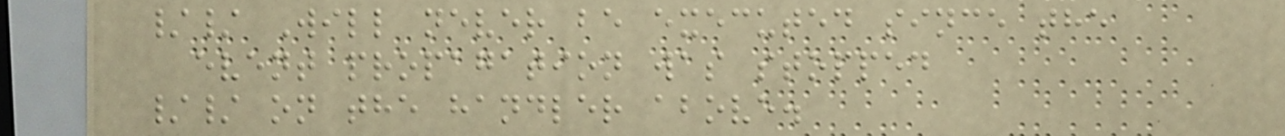// Will never be executed since the
event propagation was stopped
// on the handler above.
